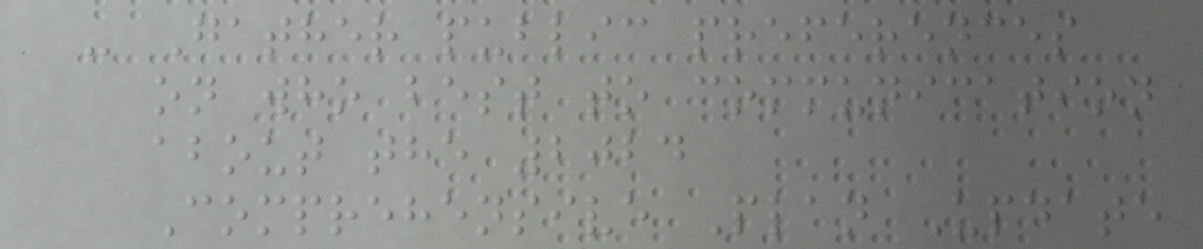- Gather public preferences
on who best to communication
about the 2024
Comprehensive Plan Update
